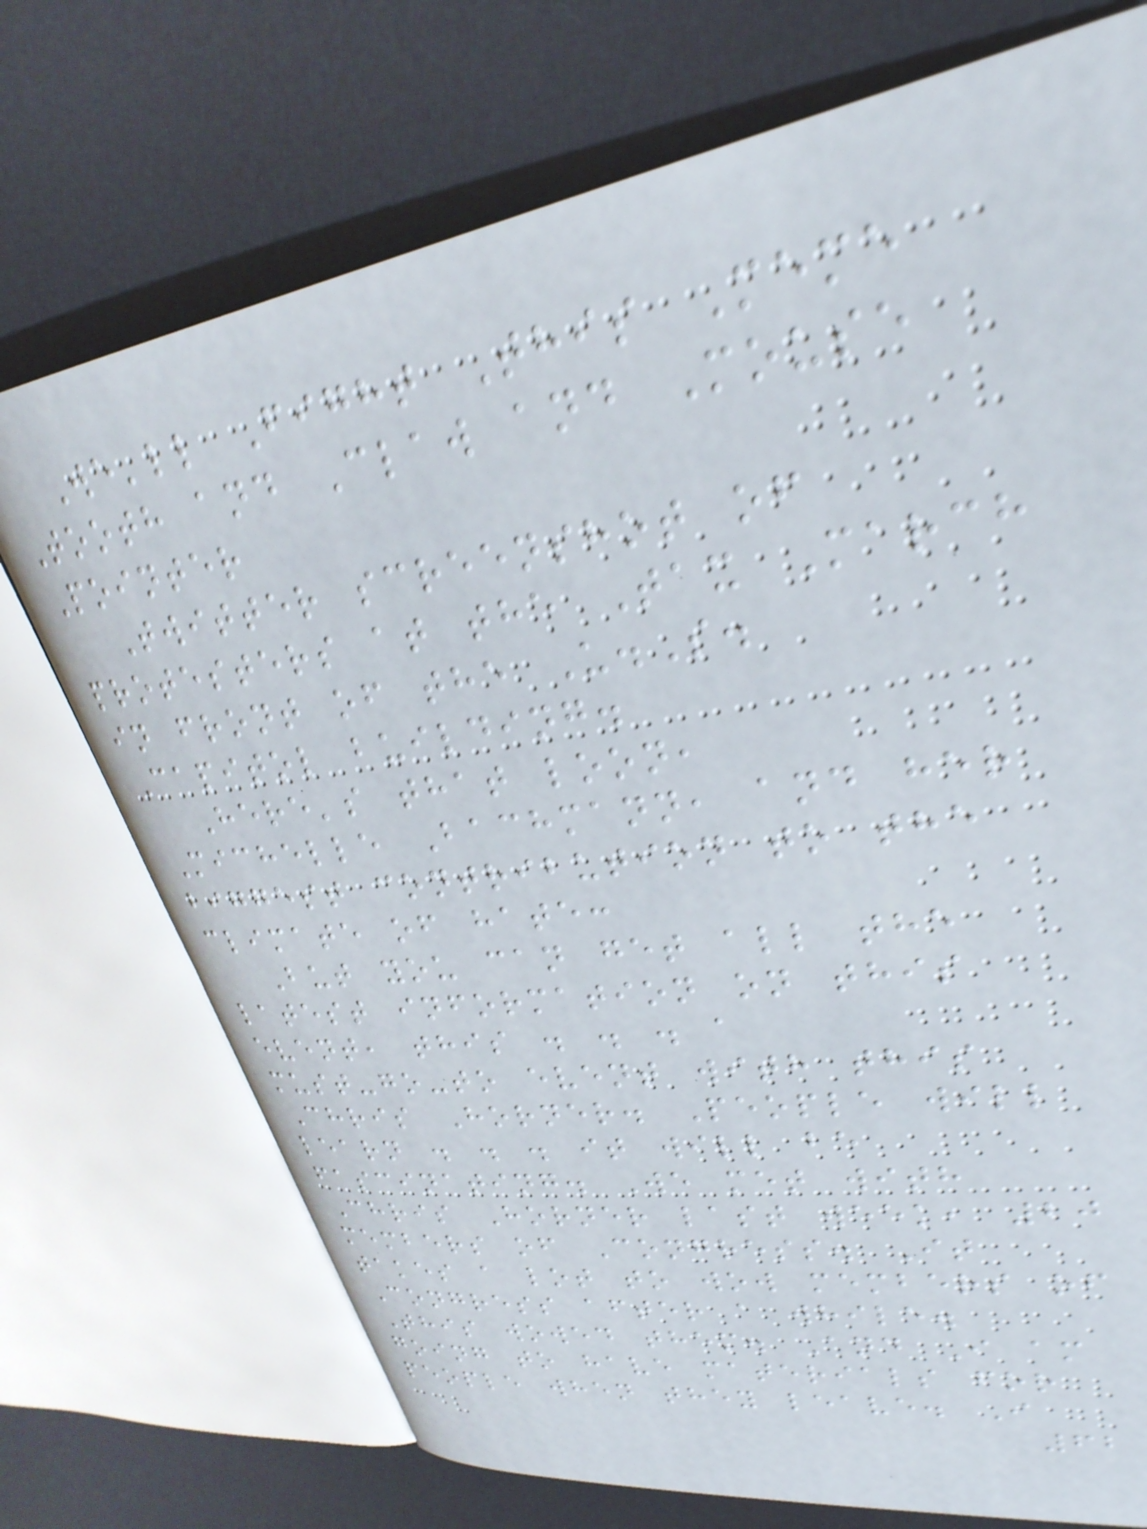We'll Fight This Meme
Tooth and Claw and Mouse
Pointer
Twitter screenshot of
protesters at the Tax March
in front of the U.S.
Capitol building.
Here's that loon,
Michelle Bachmann, and her
biggest contribution to the
climate of hate:
But you can get all the
latest information on this
event, this . . . a
must-go-to event with this
Chris Horner. People will
learn . . . it will be
fascinating. We met with
Chris Horner last week, 20
members of Congress. It
takes a lot to wow members of
Congress after a while.
This wowed them. And I am
going to have materials for
people when they leave. I
62
